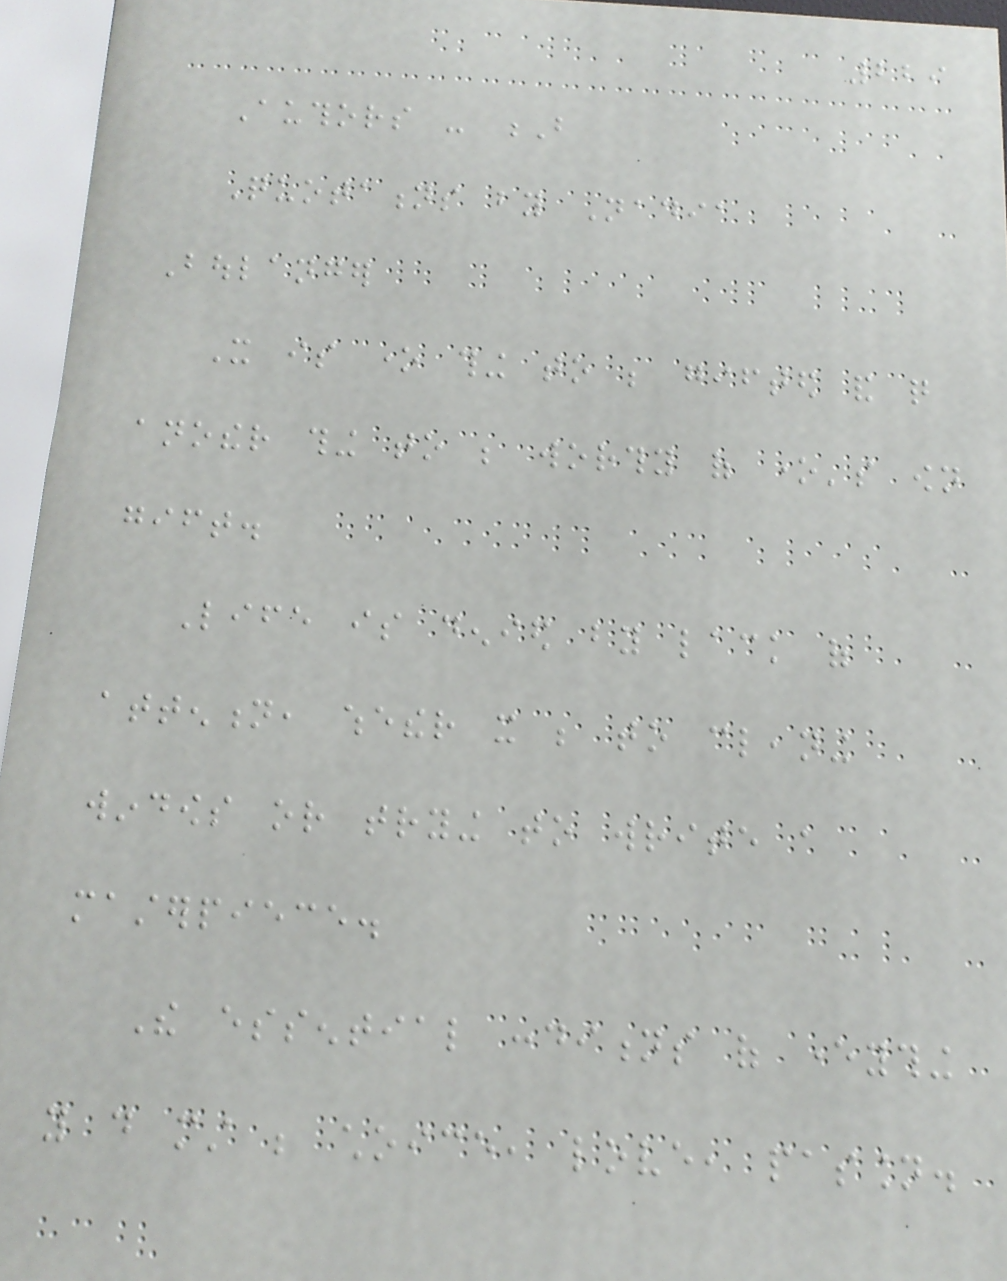229
Authors - B
Quotations by Nadia
Boulanger
It is one thing to be gifted and quite
another thing to be worthy of one's own
gift.
Life is denied by lack of
attention, whether it be to cleaning
windows or trying to write a
masterpiece.
The essential conditions of everything
you do must be choice, love, passion.
